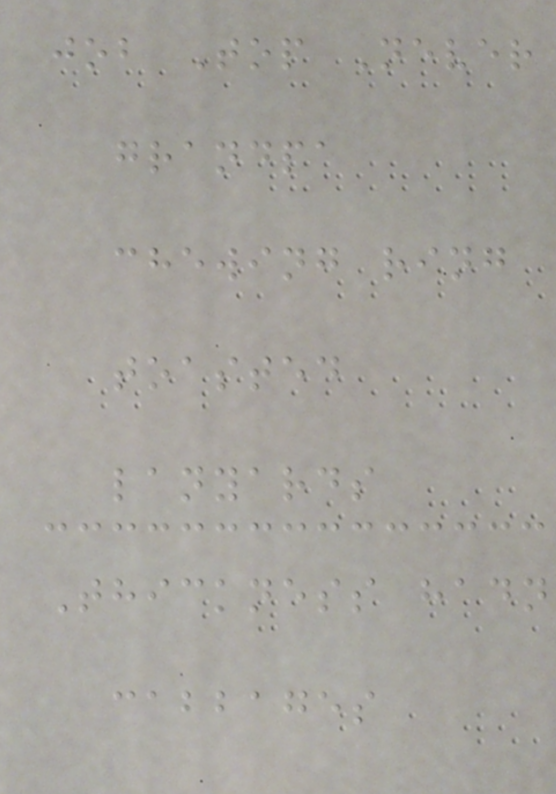job Top Never
grandpa
chewing ring
toasted
lanyards
Thickness hadn
cabbages
